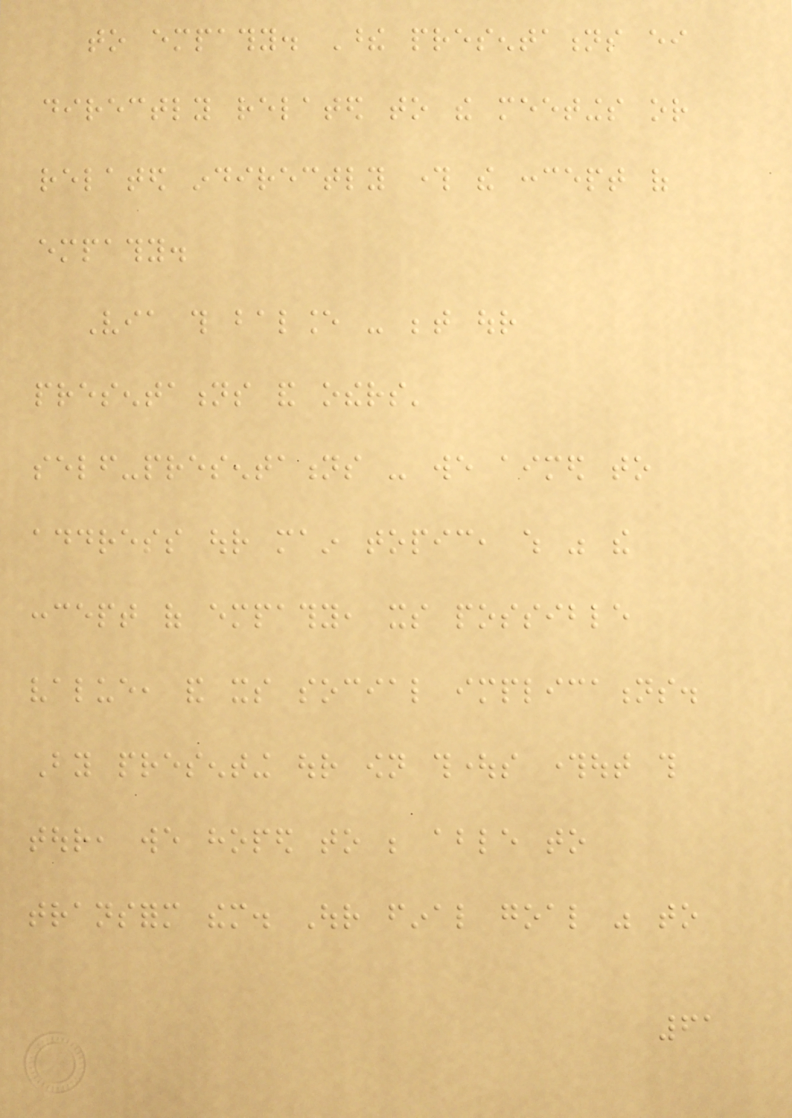to empathy. These presentations either
directly related to the meetings or
related indirectly through the concept of
empathy.
Via this balance - between our
presentations and others'
self-presentations - we aimed to
address our main topic, which was the
concept of empathy, its possible
value, and its social implications.
By presenting our own thoughts throughout this
tour, we hoped to be able to
transform them. Our final goal was to
61
